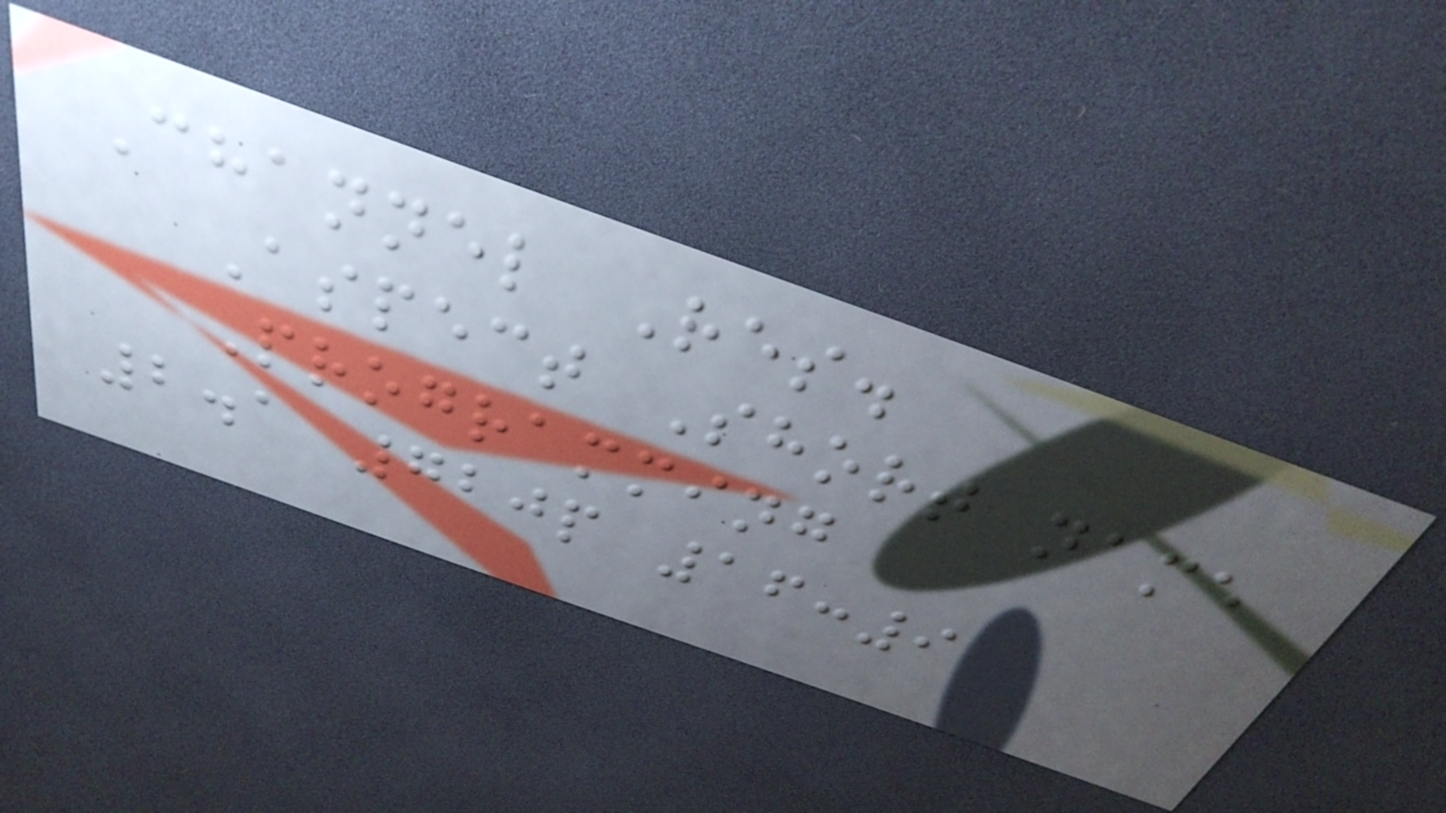Channel Res.
Aspect Short name
Programming
2.1 720p 16:9
